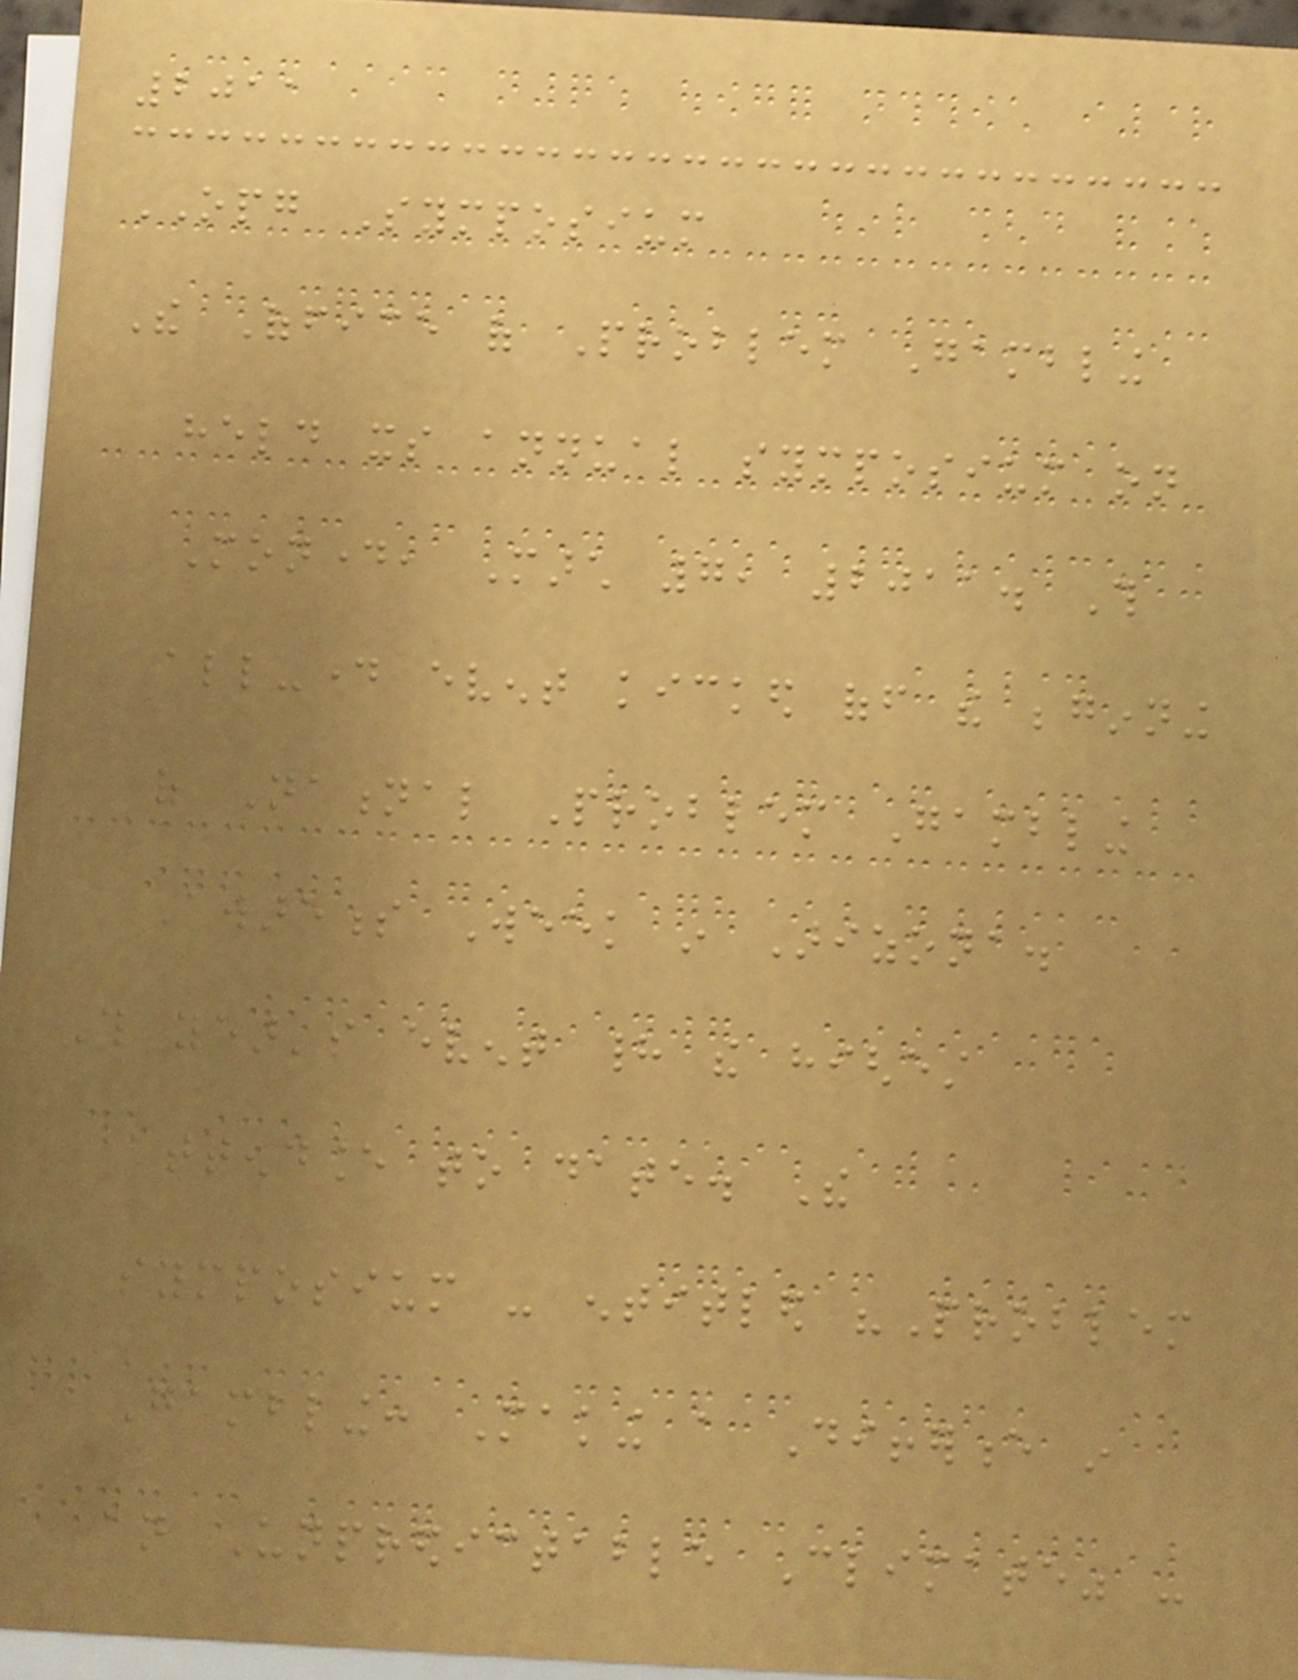2011
OPG Symposium
The Office of Problem Gambling
held its annual symposium on
Monday, March 7, 2011. This
all-day event kicked off the beginning
of National Problem Gambling
Awareness Week in Arizona.
This year's event had the highest
attendance to date. The
symposium - entitled "Problem
Gambling: Making a Difference in
an Unpredictable Climate" -
